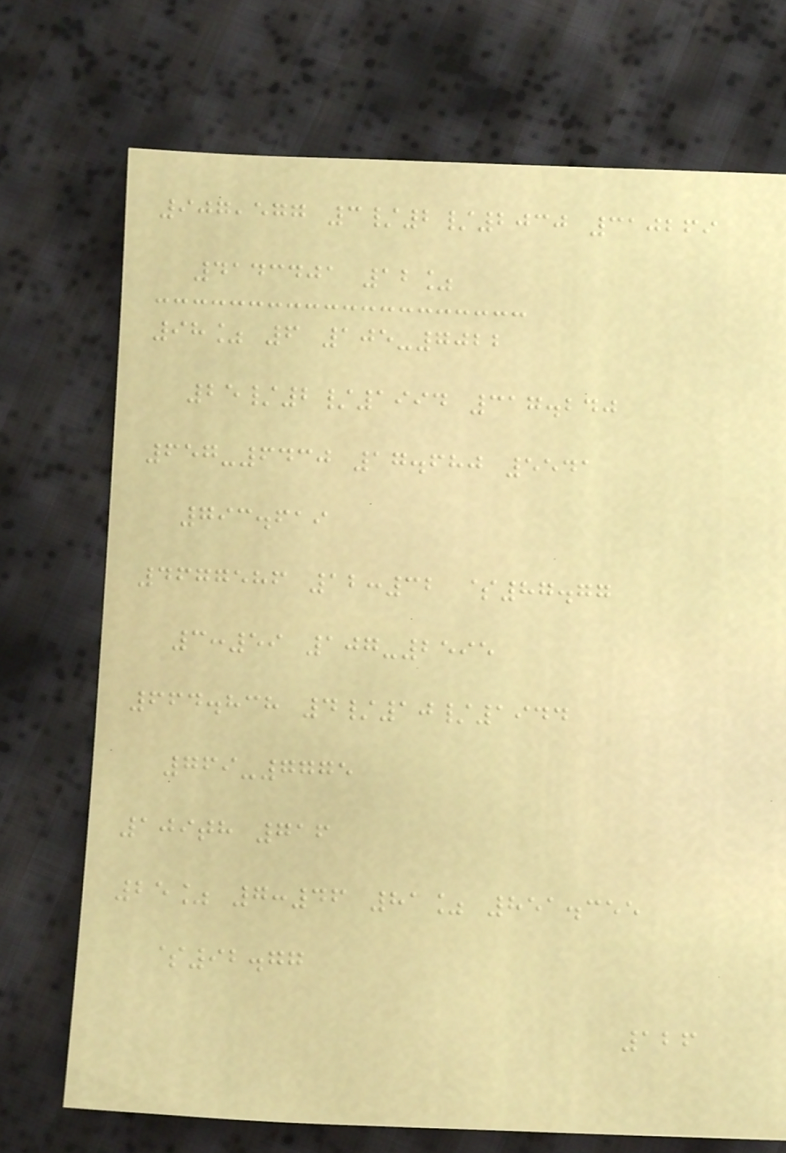907,577 3/2/2030 310269
4143401 12%
98% 6 105-7022
25/2/1994 317.240
657-6430 17.680 5541
793.619
4677586 12:32 $87.77
3:59 107-2595
664.838 4/10/1944
769-7775
109th 716
25% 7:46 81% 851.355
$92.77
126
